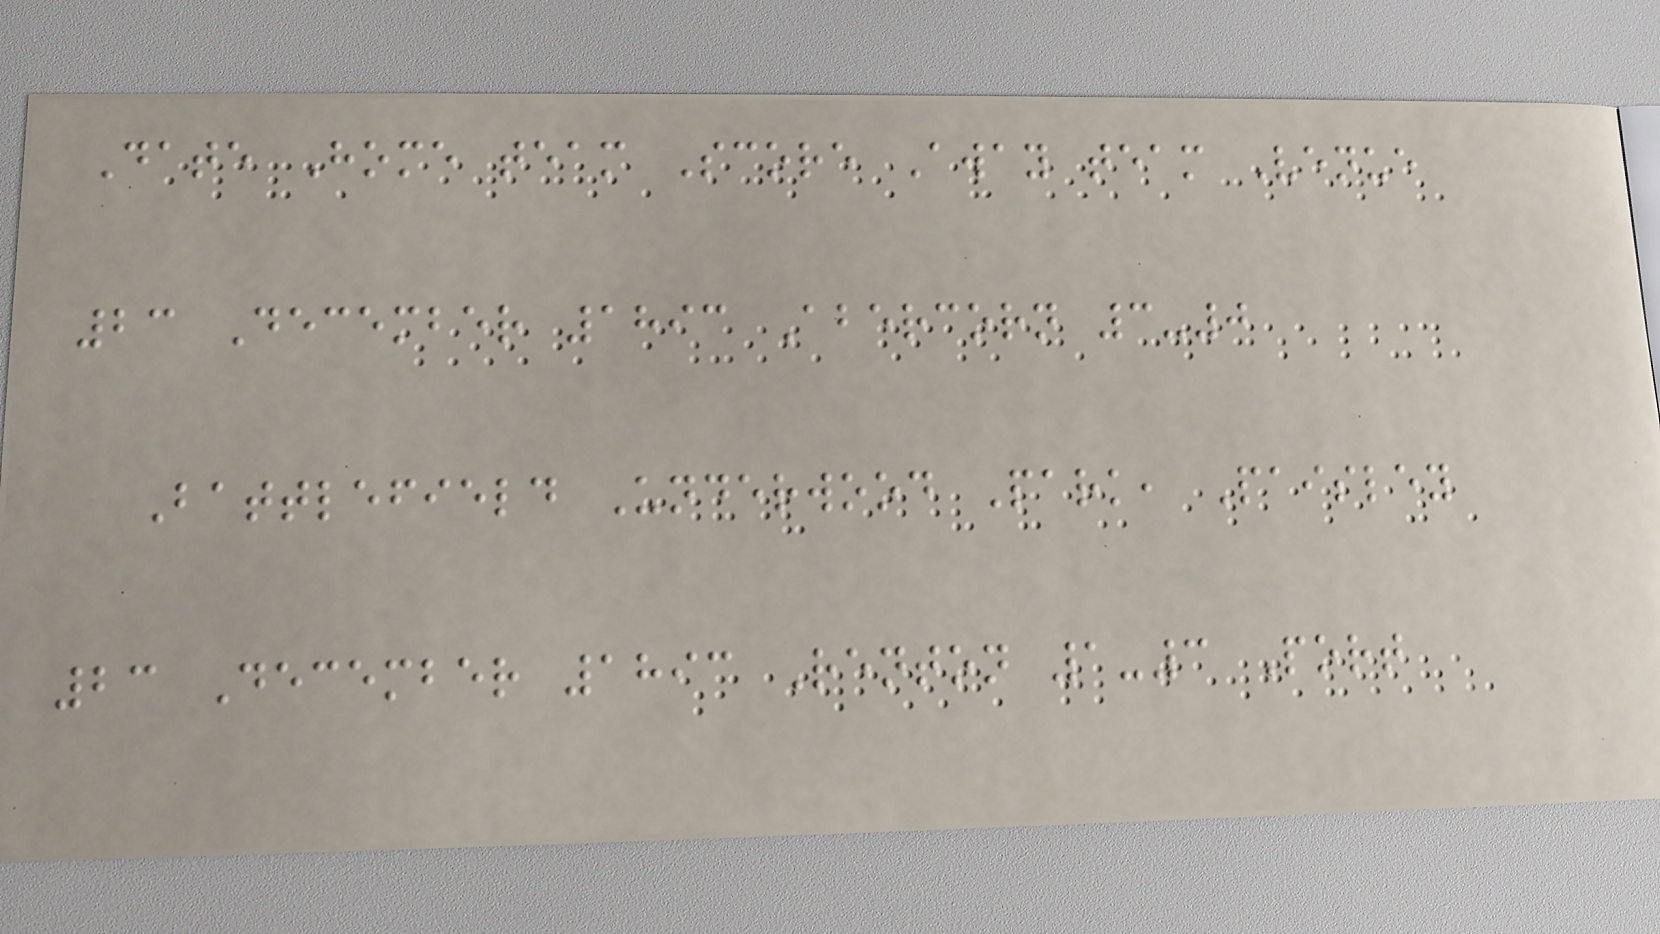Date Home team Score Away team Venue
23 December 1893 Abercorn 3-0
Battlefield Underwood Park, Paisley
23 December 1893 Renton 1-3 Port
